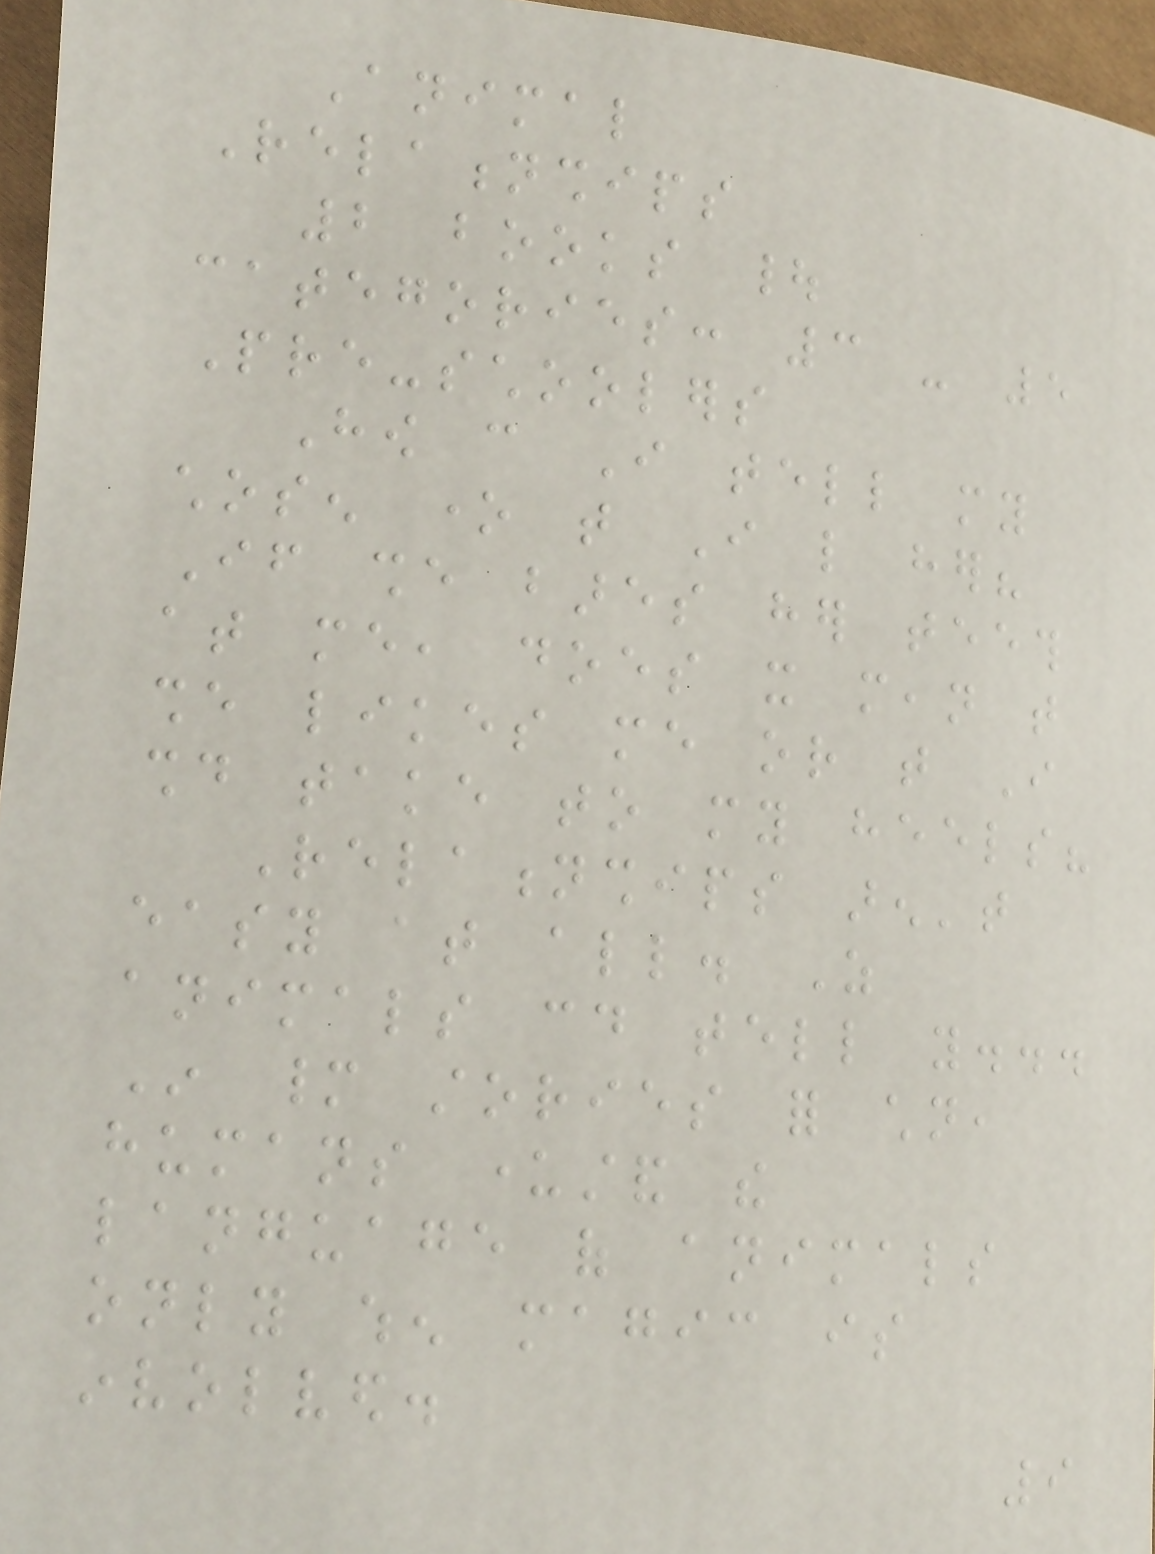Animal
Relationships
2 books |
categories: 3 - 5
Pre-schoolers
How can I tell my
chosen one that I like her?
If she bares her teeth
at me, does it mean that
she likes me or that I
should take to my heels?
Relationships aren't
easy at all. As
animals could tell you...
In many stories for children,
humans understand the
language of animals
only when magic is
involved.
9
